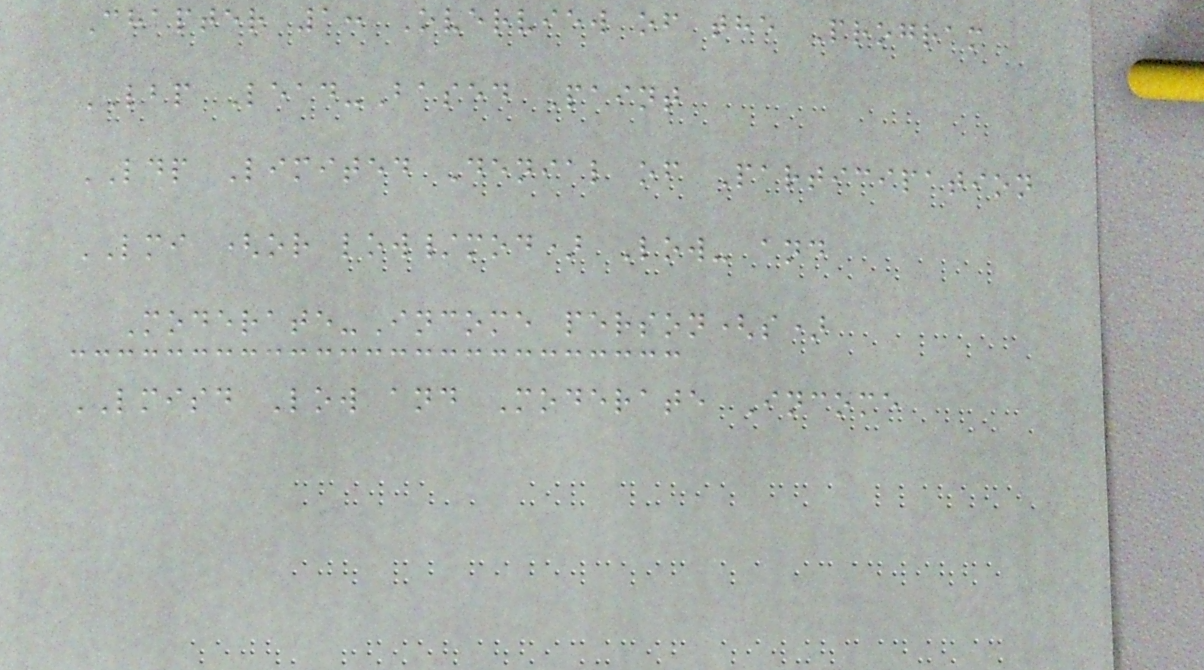Chapter 1: Overview of the Program
LBP Lead-Based Paint
LDP Limited Denial of Participation
LMI (or low/mod) Low- and
Moderate-Income person(s)
LMISD Low and Moderate Income
